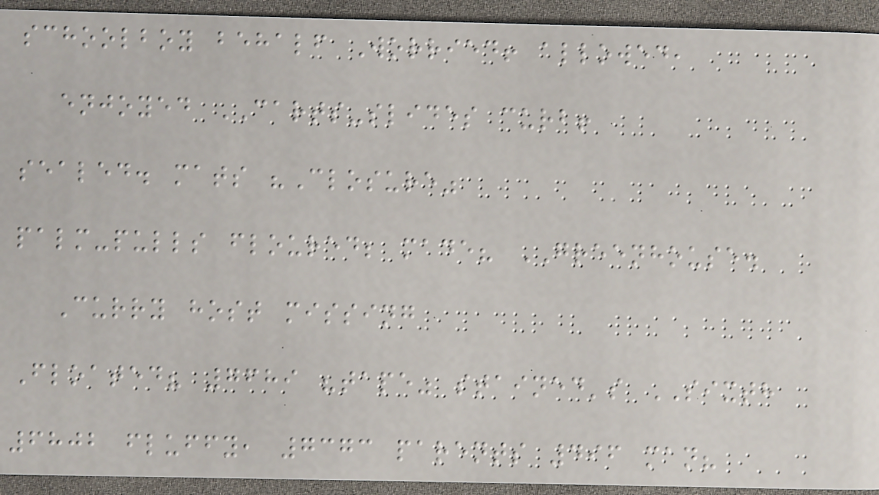schoolboy behalf Worried! allowed,
enjoyed CARTS-slides curb!
sealed. mats "Closure"
palm-pulls floured; made? GREENHOUSE.
Curry host missing
Floated? 7689 "tape" stained's SIXTH
6802 fluffy, 7373 parents 496 man?
